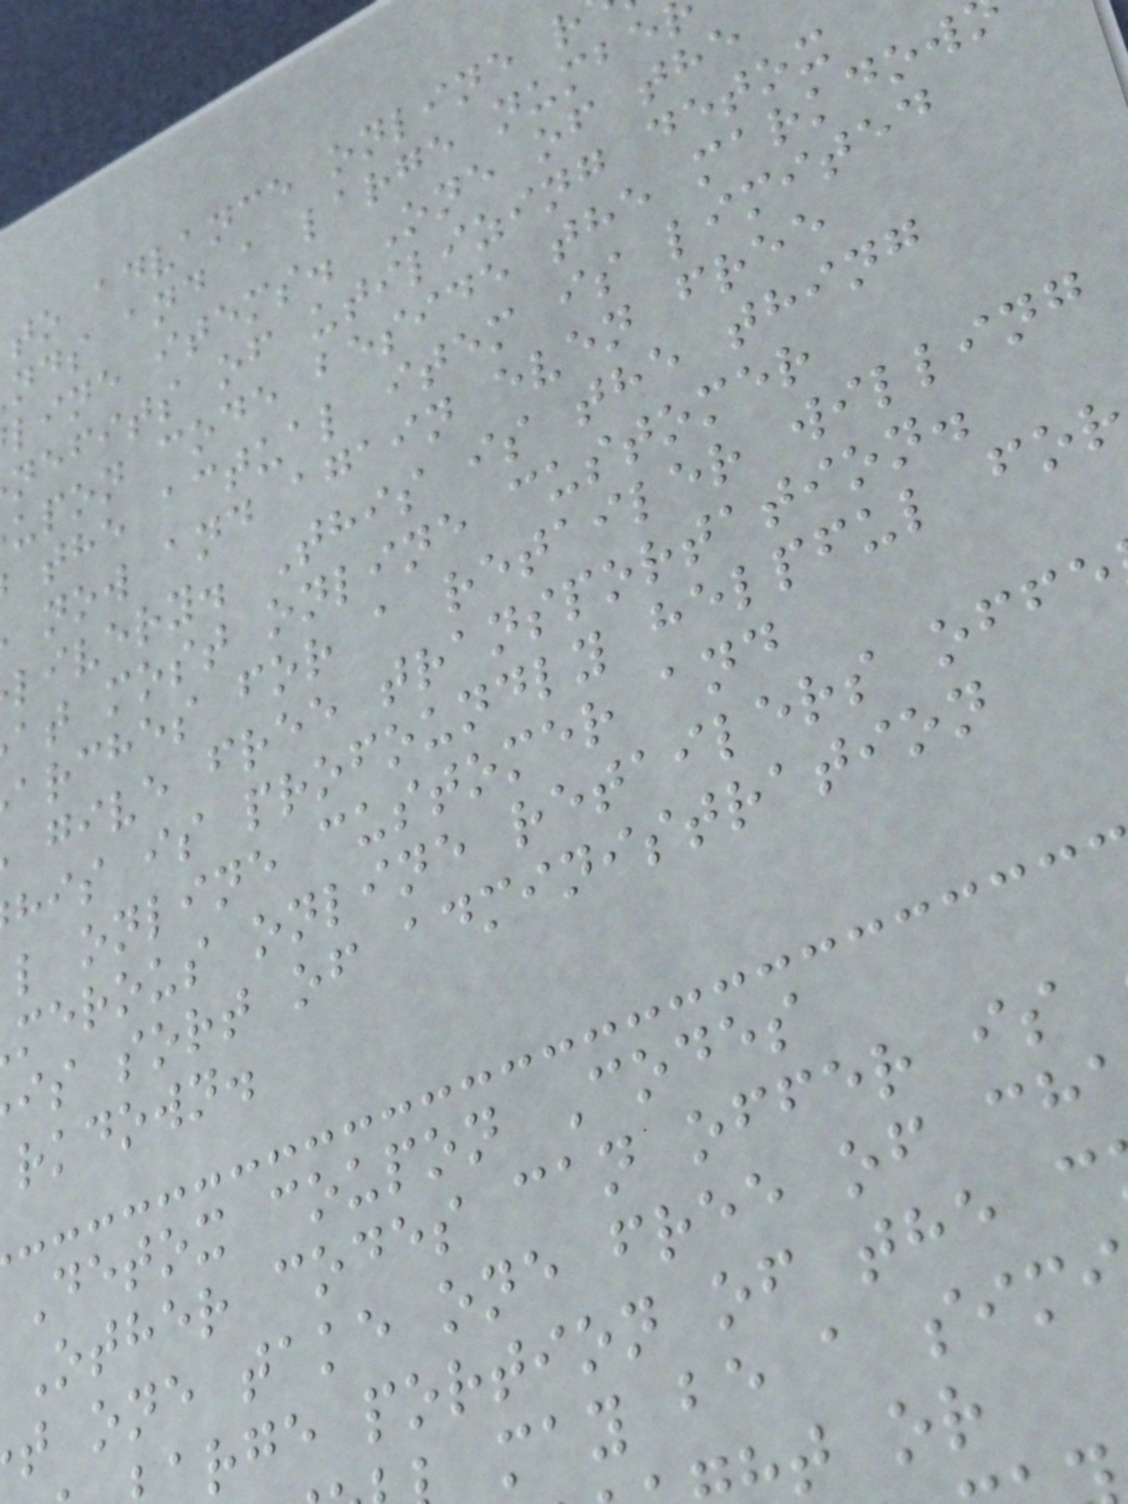to advance online r
nds and a large numbe
line items. One of the
nefits of utilizing detox
upon code beside the markdow
the actual item is limited
now and again even free
livery. This is the thing
at most online customer
arches for a retailer willing
give free transportation.
his is profoundly helpful for
l online customer and
merous online retailers offe
is sort of administration
rkdown.
Detox coupon Codes
Other codes can offer is
t one take one free of ch
rge portion of the c
may be a sim
